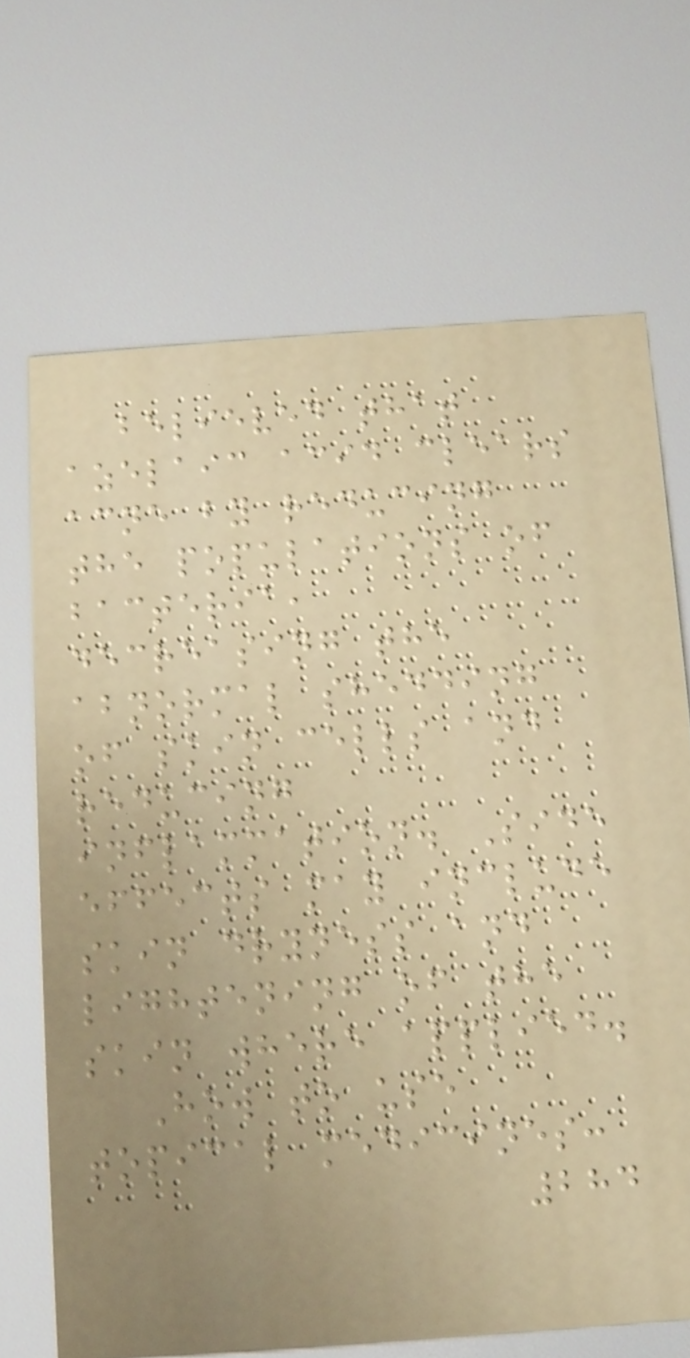believed that
azelaic acid clears
acne by reducing
the populations of
bacteria,
decreasing the
abnormal shedding
of skin cells and
reducing
inflammation. Side
effects may include
skin dryness and
lightening of the
skin where applied.
How to use
topical medicines:
284
